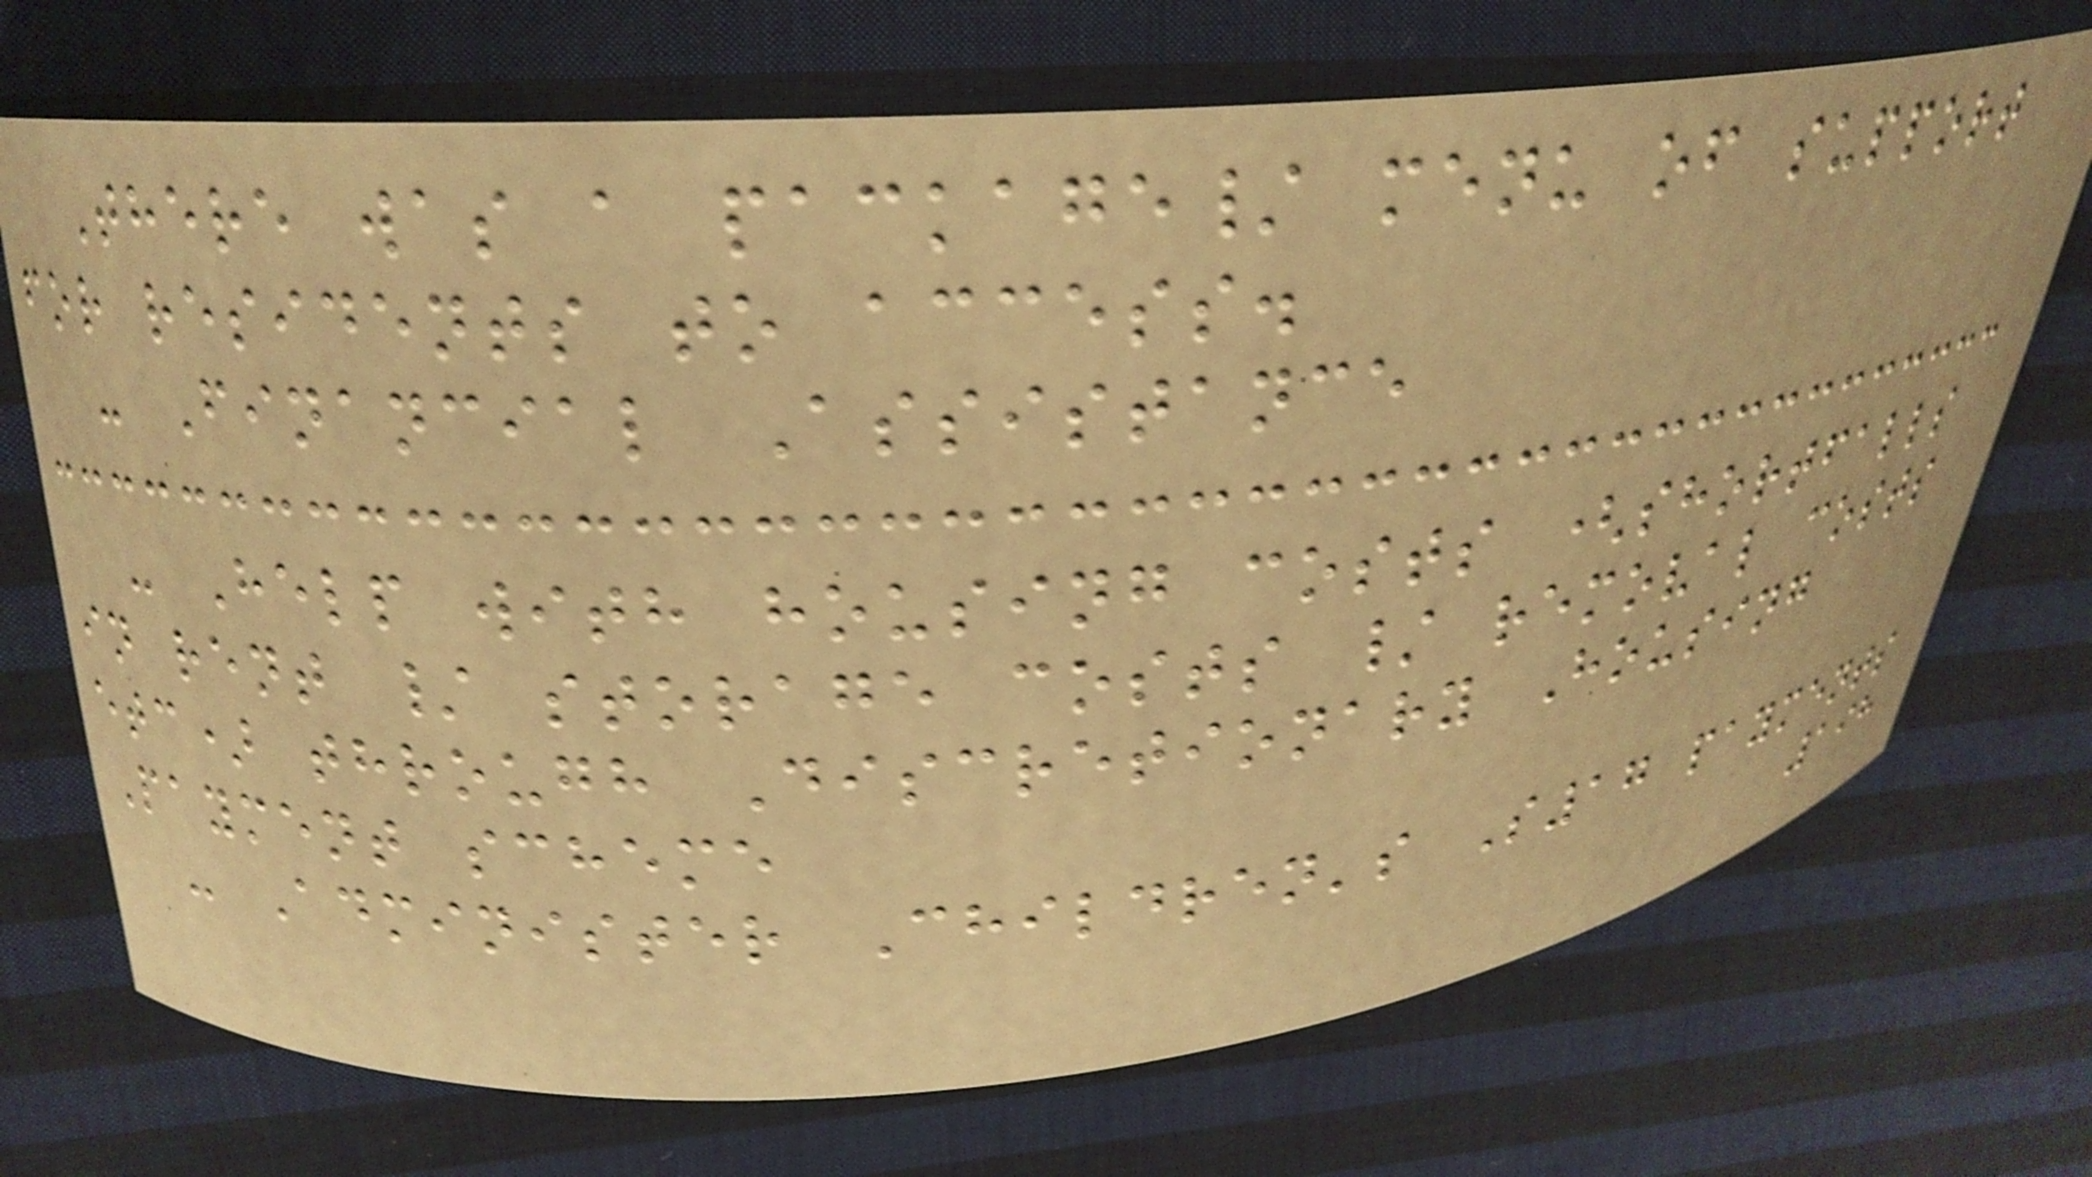There was a package/ menu of support
for residents to access.
- Financial Assistance
- Help with housing costs (shortfalls
in rent / storage costs / removal costs
etc) through Discretionary Housing
Payment scheme
- Administer Children's S17 payments
198
